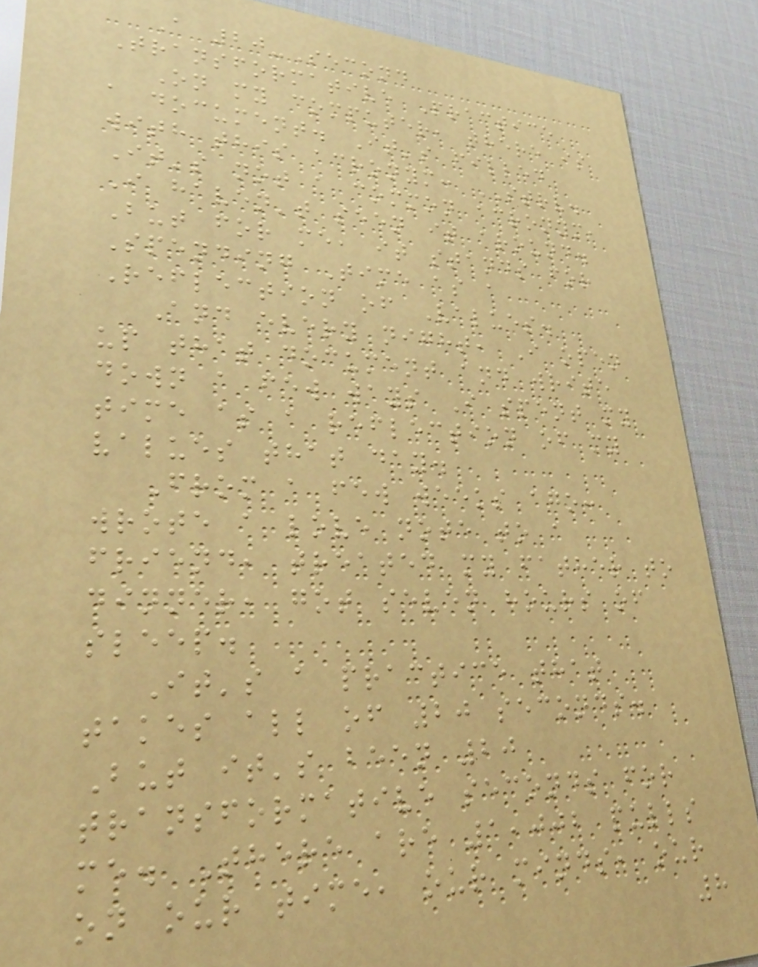A 20-Second
Transformative Practice
On my computer, there is
a document. It's filled
with this acronym: STRV.
It's not a common acronym,
I haven't seen it around.
But for me, it stands for
Spending Time as a
Reflection of Values.
And every night, I open
up that document and write
down a few ways I spent my
time as a reflection of my
values that day.
From a few weeks ago:
wrote a love note to a
friend, treated my father to
dinner, got seven hours of
sleep.
It's a practice that
takes all of 20 seconds.
But it's been 20
transformative seconds for
me. There are 1,002 pulls
on our time, our minds, our
8
